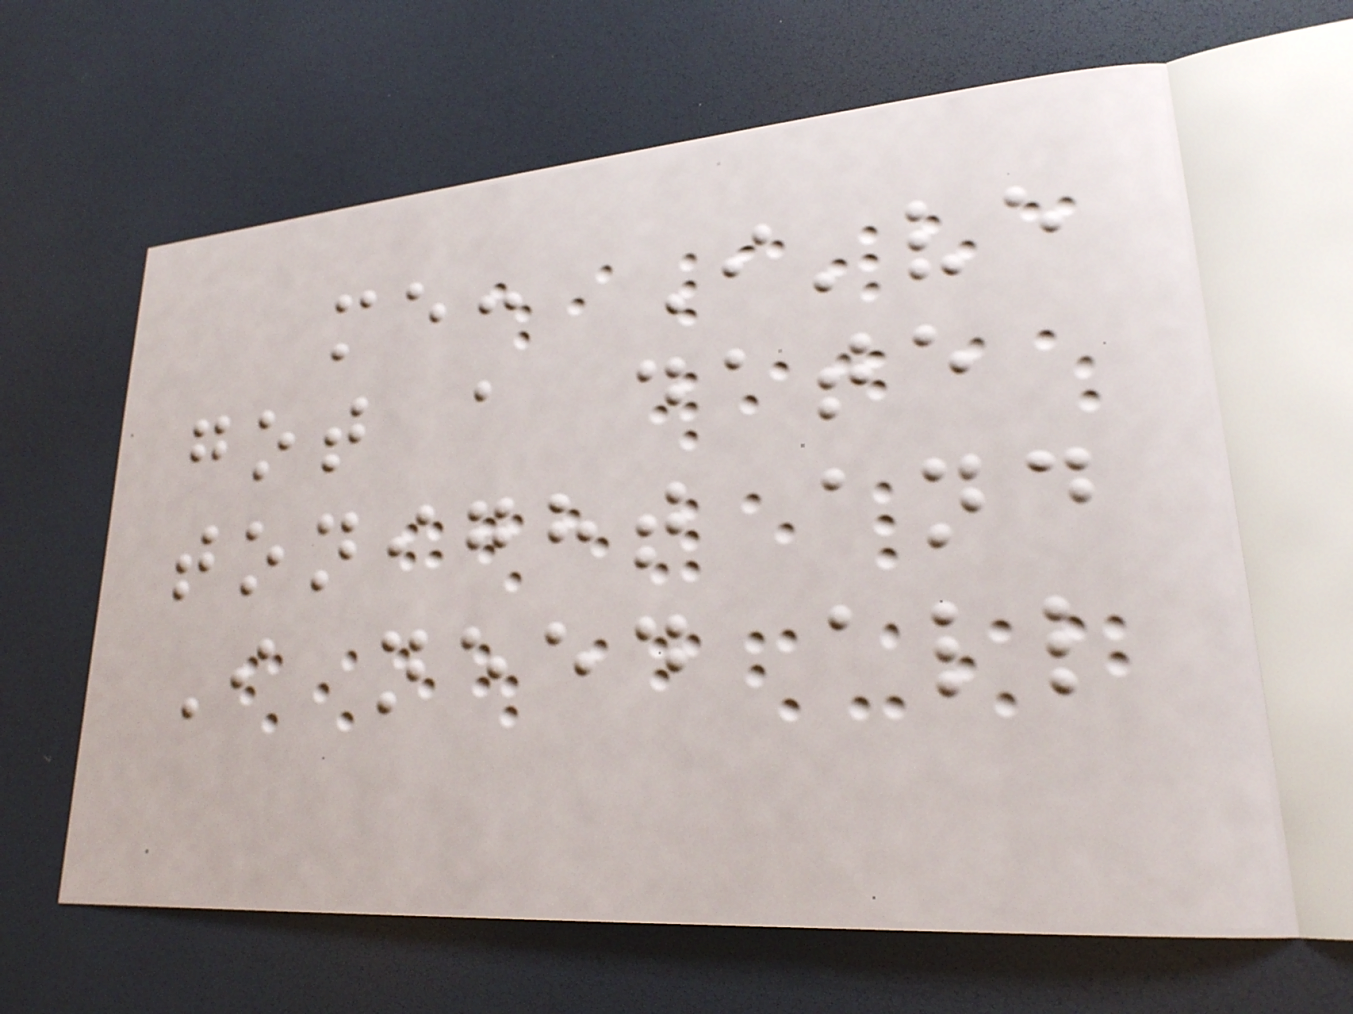me: I've
got a date
tonight and
I need all
